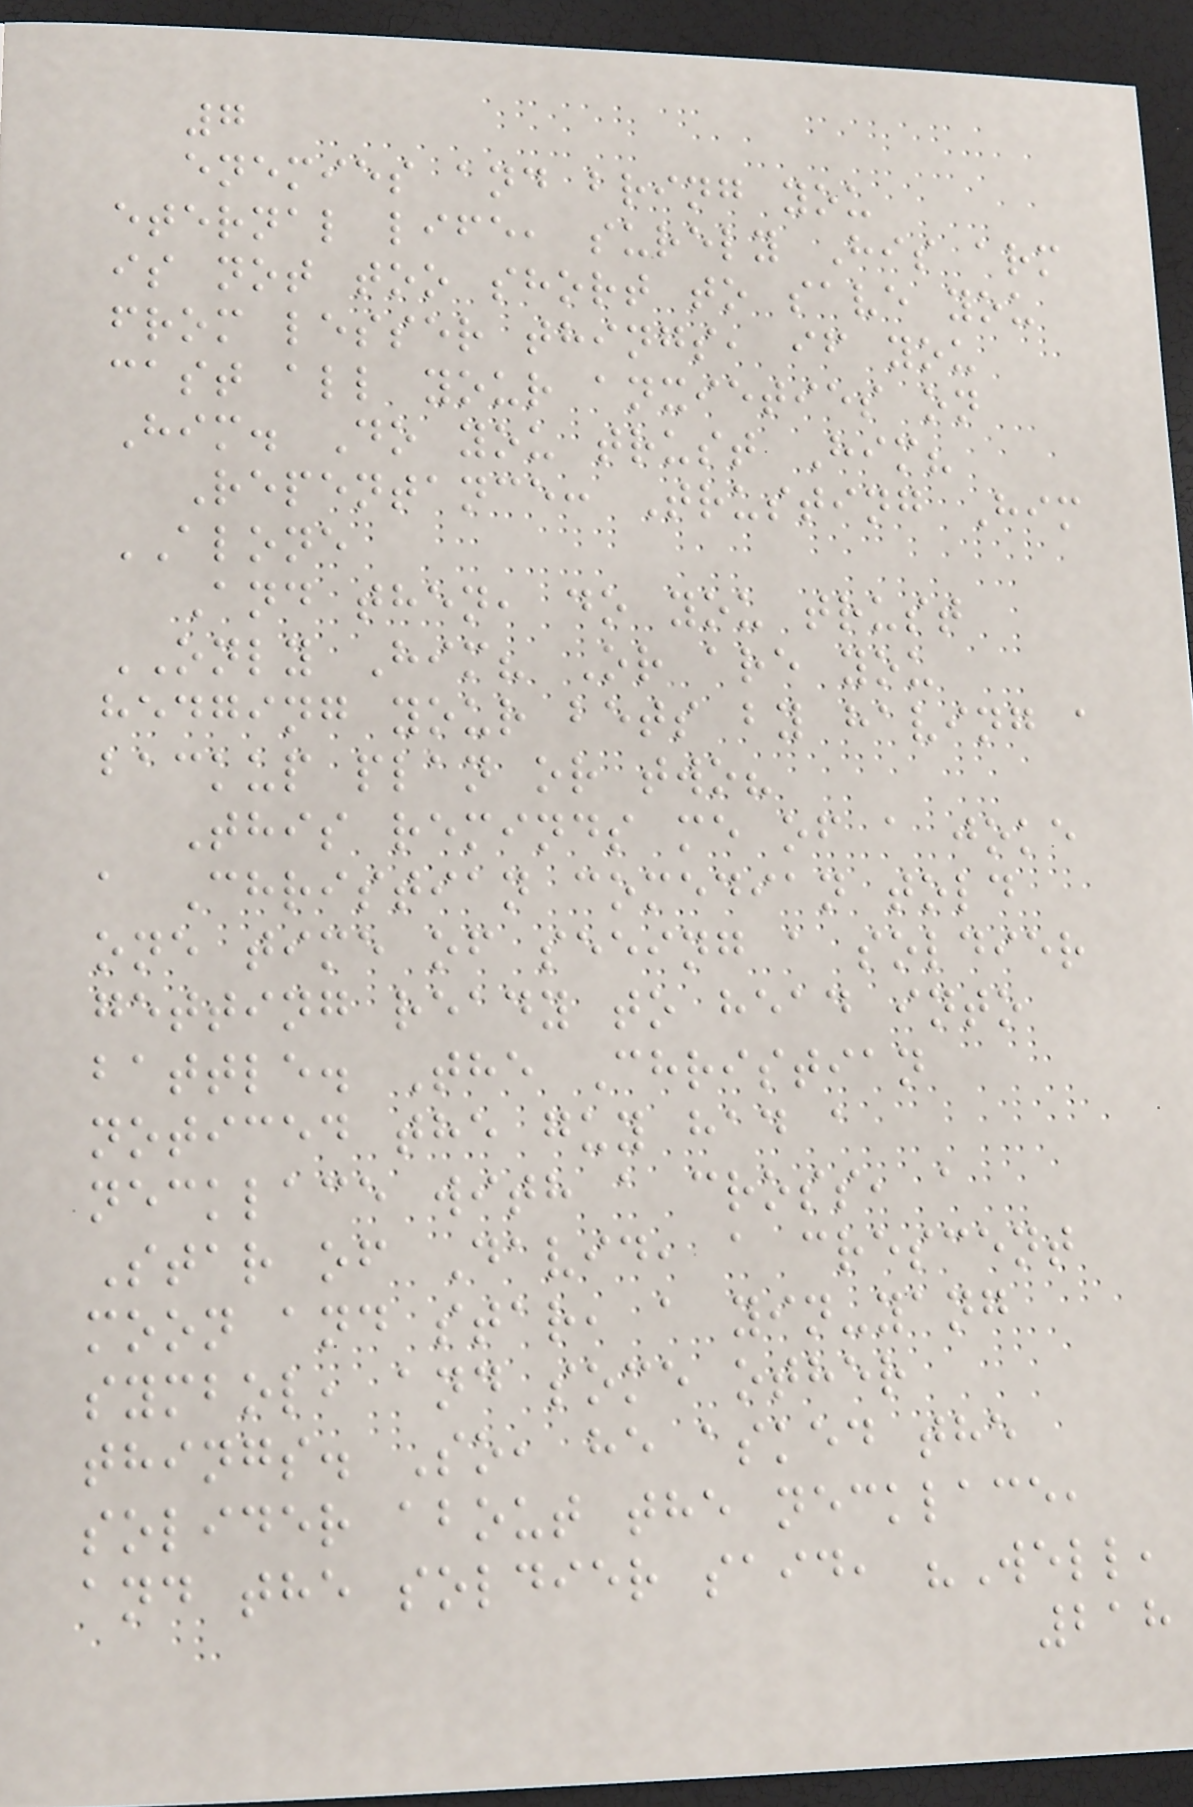7
enemies and bring you
eternal life, surely His arm
is not too short to save you
from lesser things, if you
cast all your anxieties on
Him. Do you trust Him?
Repentance: Trusting Him
ALONE
And then, do you trust
ONLY Him? Or are you
hedging your bets by having a
backup plan or two?
This reminds me of a joke
a Christian comedian told
one time of seeing a soldier
getting ready to head into
battle. The Christian
noticed the guy had a
necklace with a cross, a
Star of David, a crescent
moon and star, a yin-yang
symbol, and some other
things. So, he asked the
solider about the necklace,
and the soldier said, "Well,
218
